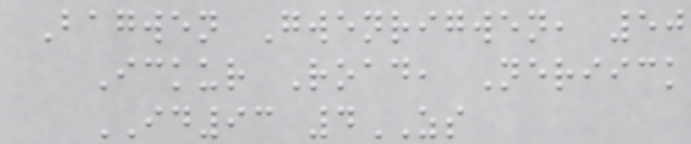Bagwen Gwenrigwen, 50
Ickur Road, Neriick
ID93 4ZS
